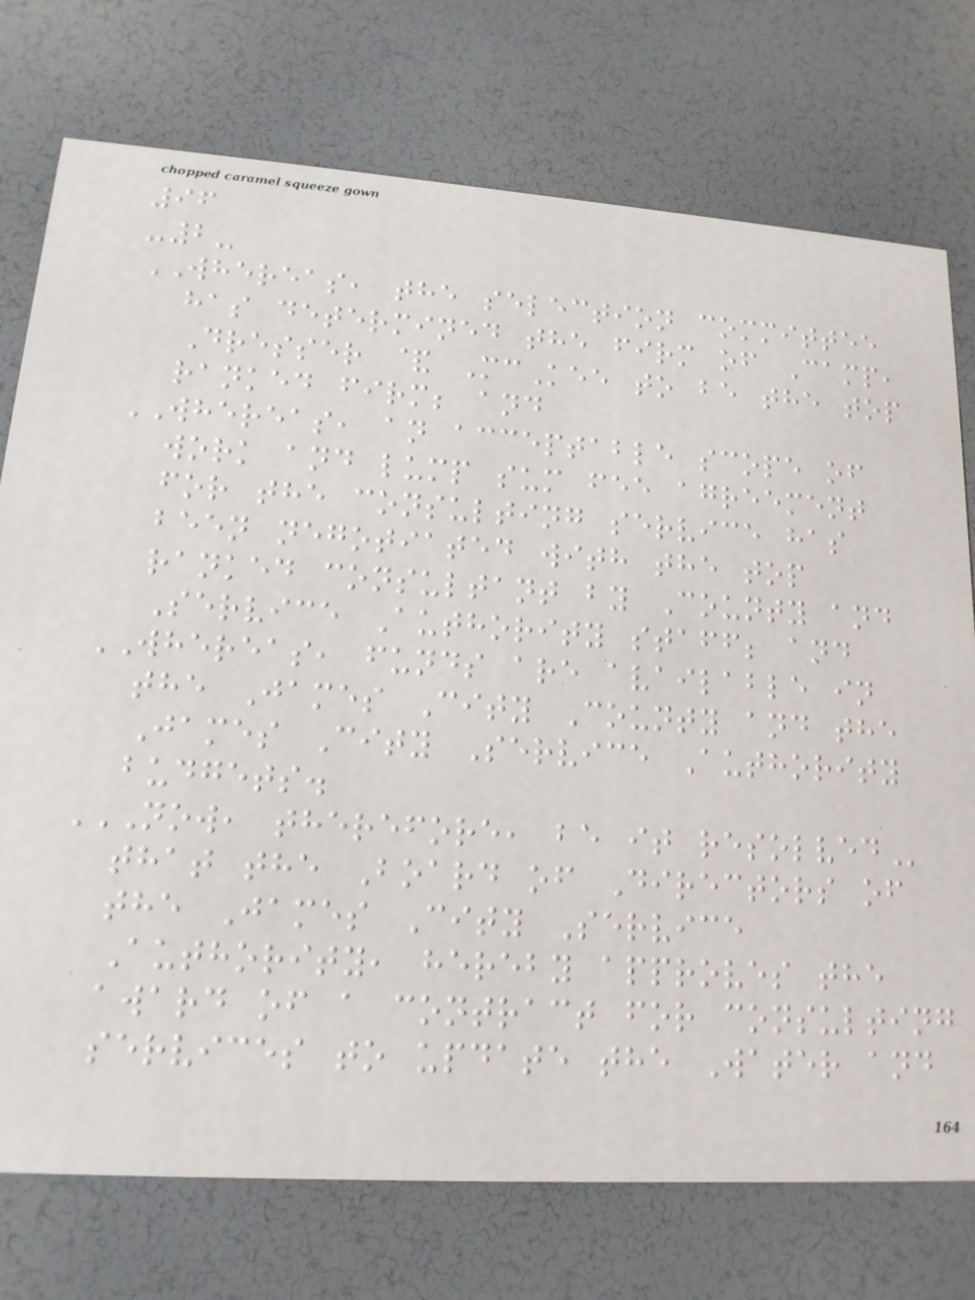96
-2-
WHEREAS, the selection committee
has determined the firm of Camp,
Dresser & McKee to be the top
ranked firm; and
WHEREAS, an acceptable scope of
work and lump sum fee agreement
for the consulting service has
been negotiated with the top
ranked consultant by County and
Service Authority staff; and
WHEREAS, funds are available in
the James City County and the
James City Service Authority
budgets.
NOW, THEREFORE, BE IT RESOLVED
that the Board of Directors of
the James City Service
Authority, hereby approves the
award of a contract for consulting
services to update the Water and
